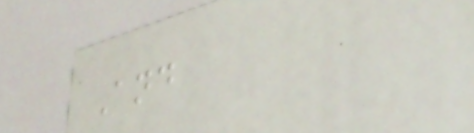And
